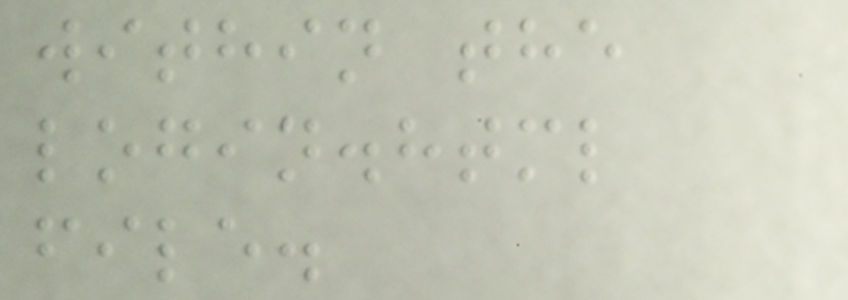within the
login.html
file.
